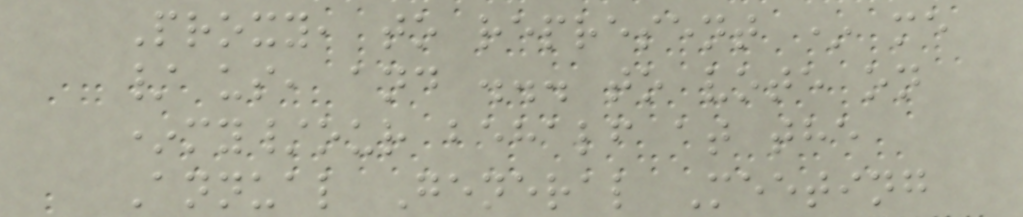Proxy, to represent * me
/ us, and ... to vote on
*my/our behalf at the
Annual General Meeting
